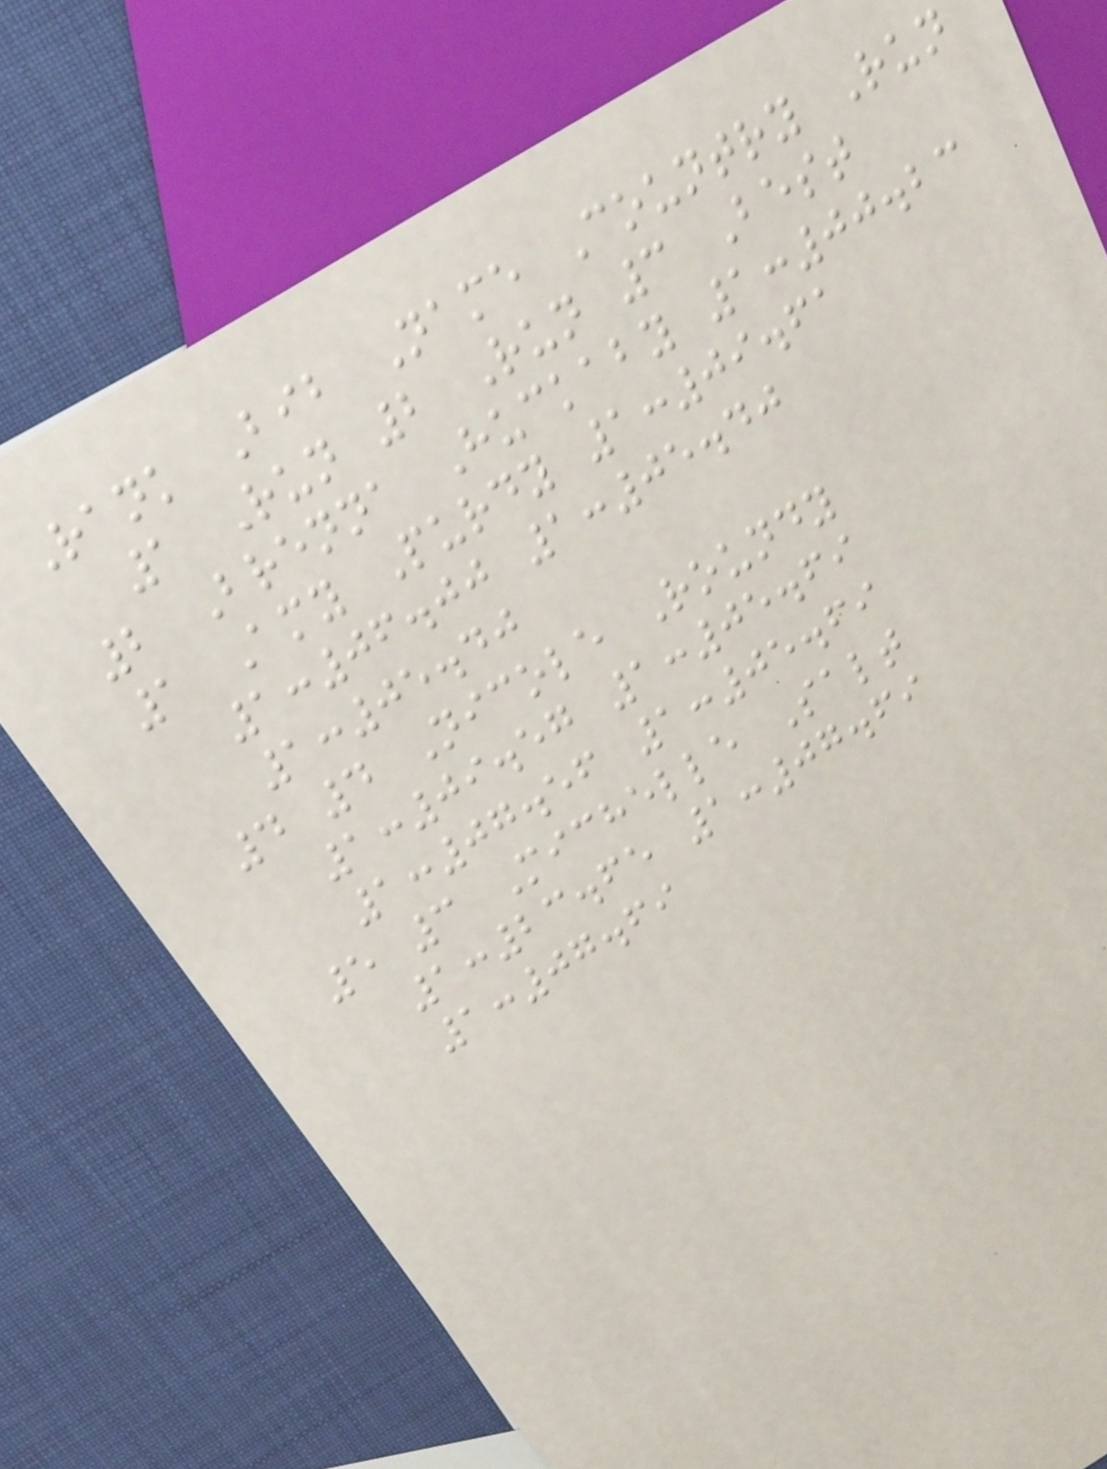Rank Bib Name Country Run
1 Run 2 Run 3 Best
2 Brenna Huckaby 1:00.23
1 Amy Purdy 1:09.61
1:06.00 1:05.40
1:05.40
4 4 Nicole Roundy
1:09.57 1:05.69
1:07.56 1:05.69
5 3 Michelle Salt
1:23.65 1:07.69
1:07.69
